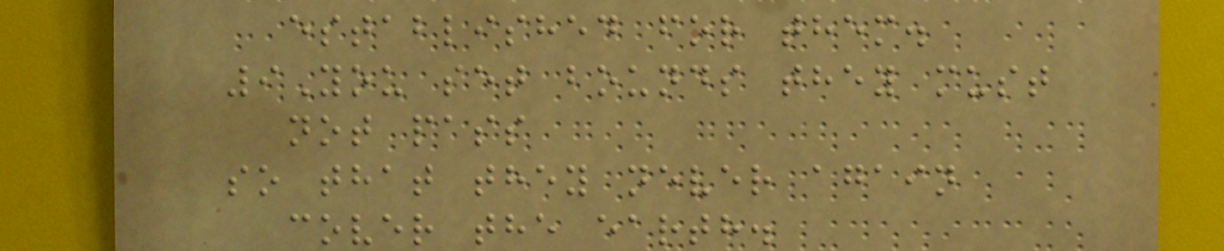established for them.
9You set bounds they must
not pass
so that they never again
cover the earth.
